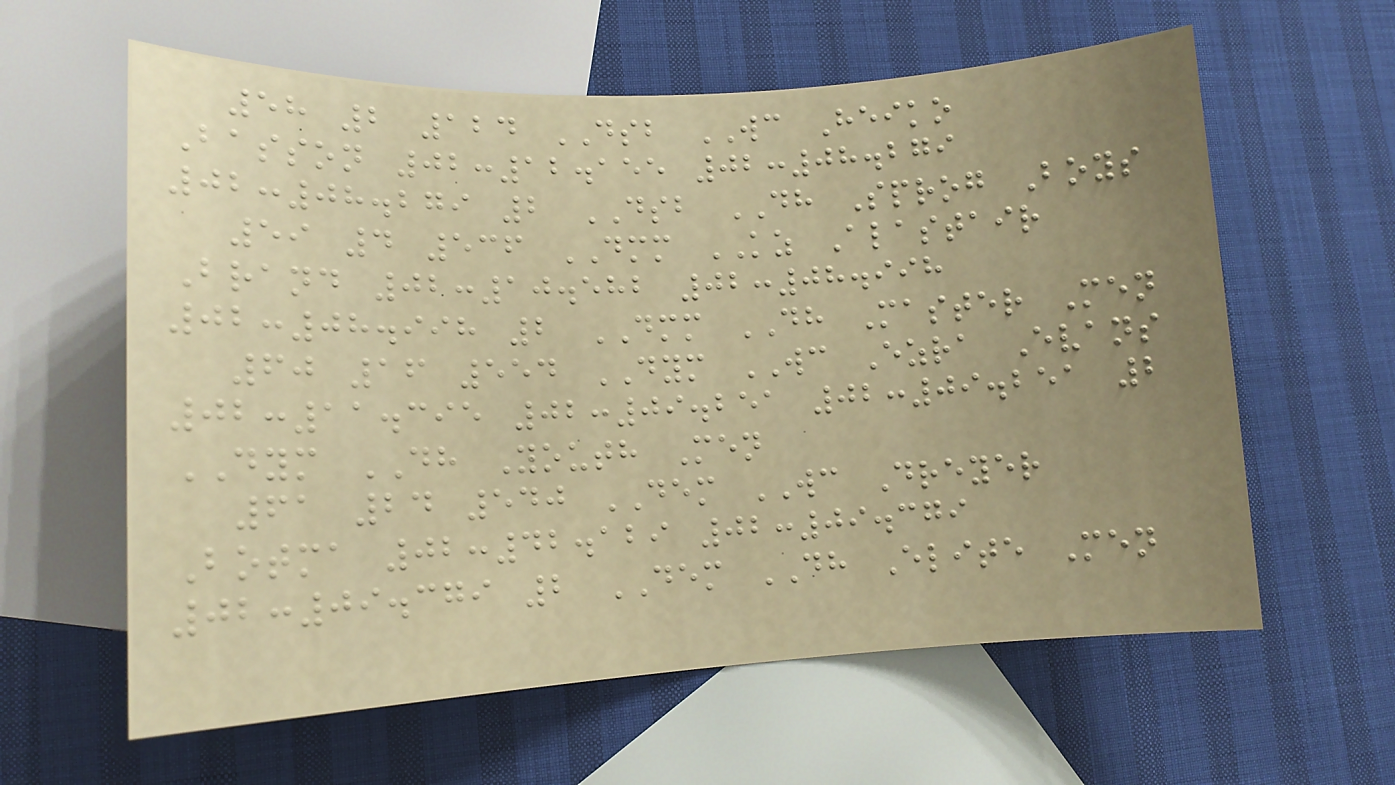58 2 124 DSB WC Heiko
Basson 02:12.155 02:08.279
02:08.279 2 DSB DH Sprog Boys
59 4 536 DMM KZ Alastair
Brand 02:10.582 02:08.998
02:08.998 2 DMM DH Master Men
60 16 554 DYM WC Ezra Evans
02:11.395 02:09.251 02:09.251 2
DYM DH Youth Men
61 24 540 DEM WC Dreyer
Botma 02:42.129 02:09.379
02:09.379 2 DEM DH Elite Men
